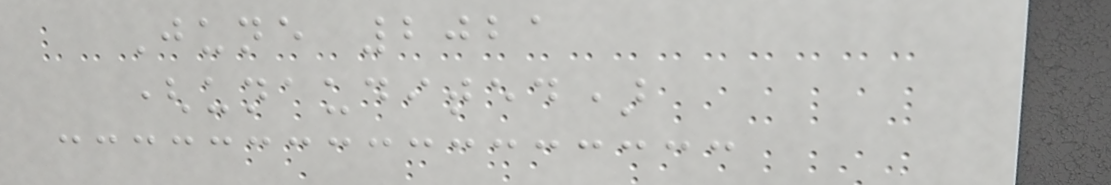June 2021
(unaudited)
